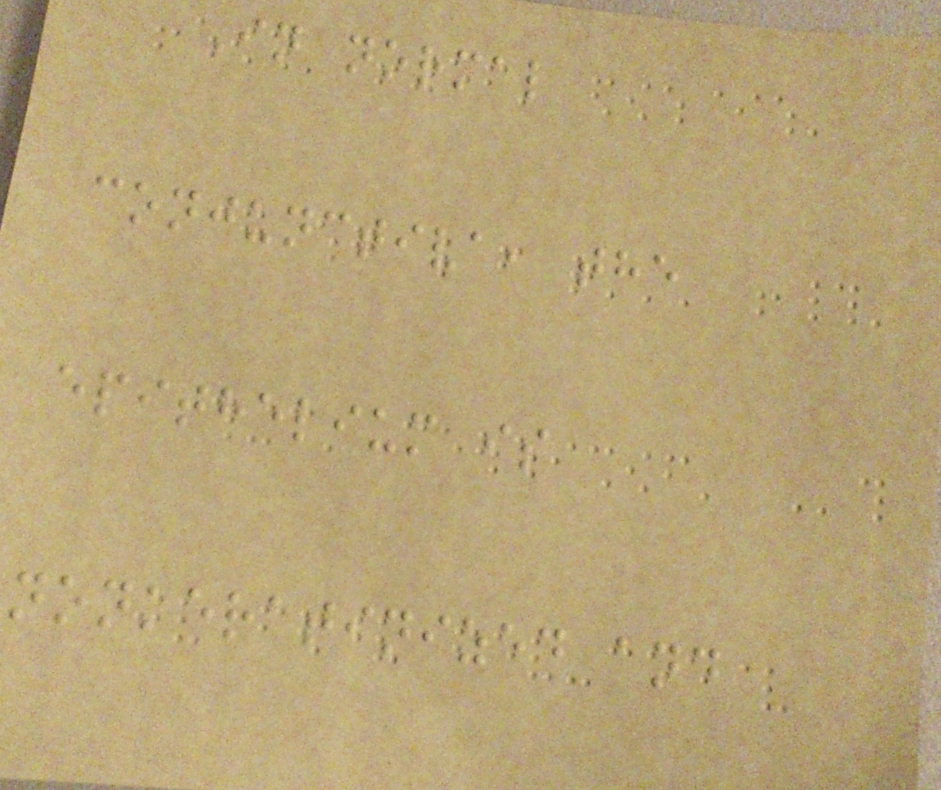In normal
conjunctiva, the
epithelium is
nonkeratinized and
